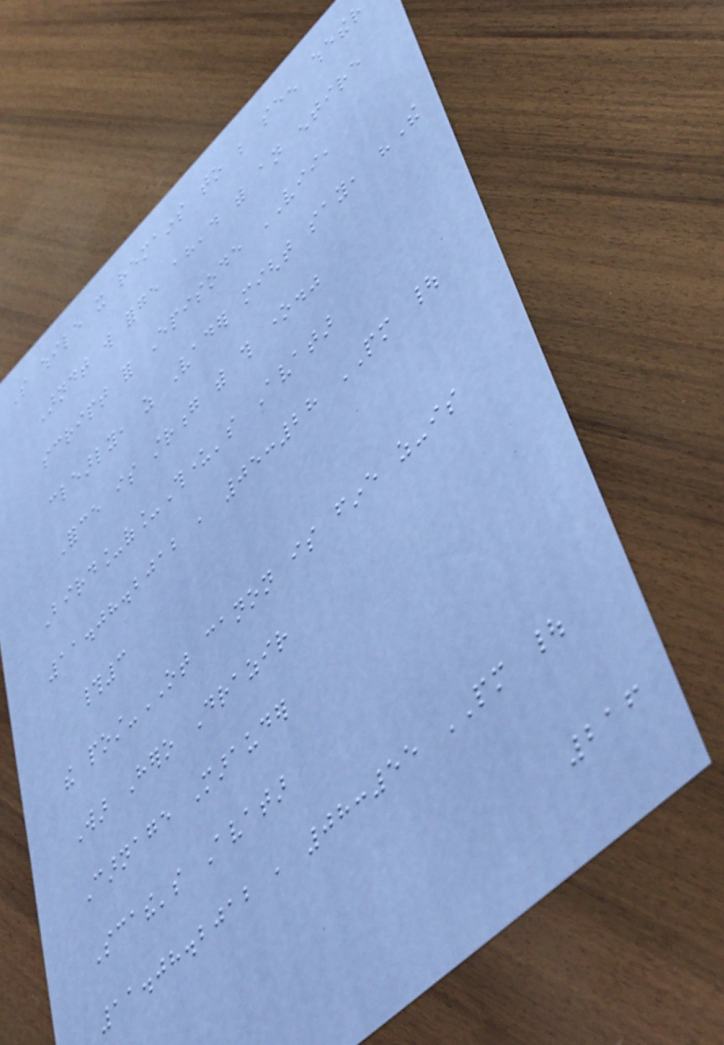So while it remains to be seen whether
Arndt will forge ahead with an entire
script for Episode VII,
clearly, as Vader might say, "The
Force is strong with this one."
Bird_of_Thunder's Avatar
11.08.2012 , 05:28 PM |
#3
the post-OT canon is fine as-is
War Hero Drazir
Carnage Marauder
Scathe's Avatar
11.08.2012 , 08:55 PM |
216
